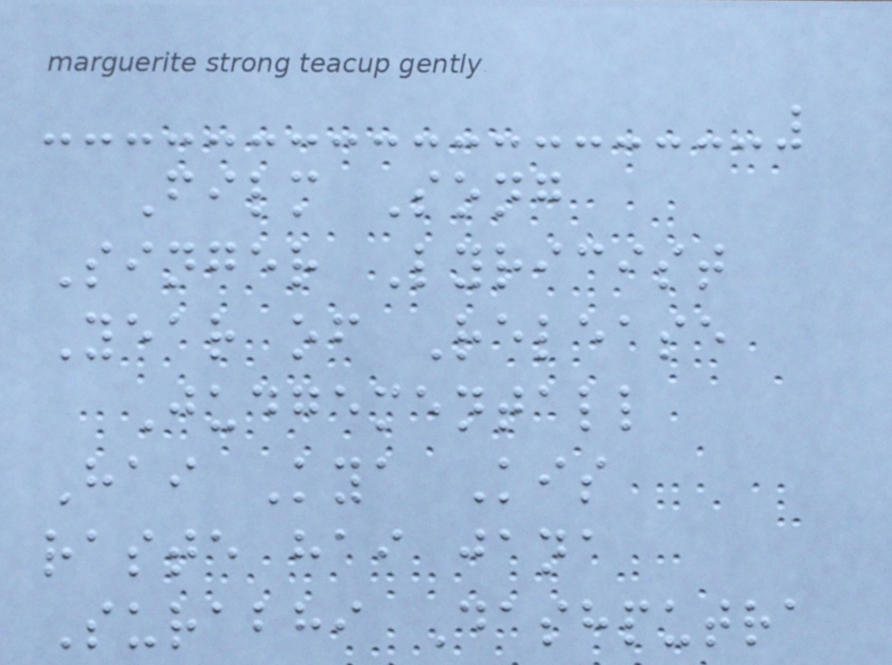Film Song
Singer Lyricist
Year of Release
Judgementall
Hai Kya Kis
raste hai jana
Surabhi Dashputra
